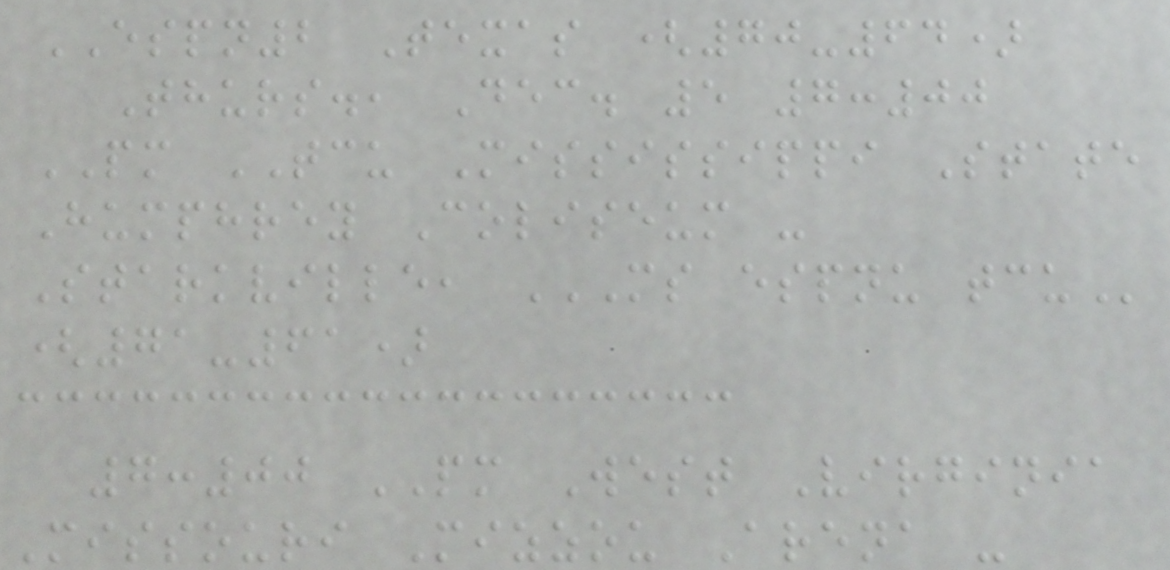ESPN2 Texas (70-64)
Thurs., Dec. 5 7:00
PM TCU Mississippi State
Humphrey Coliseum -
Starkville, MS ESPNU TCU
(71-61)
7:00 PM West Virginia
Missouri Mizzou Arena -
